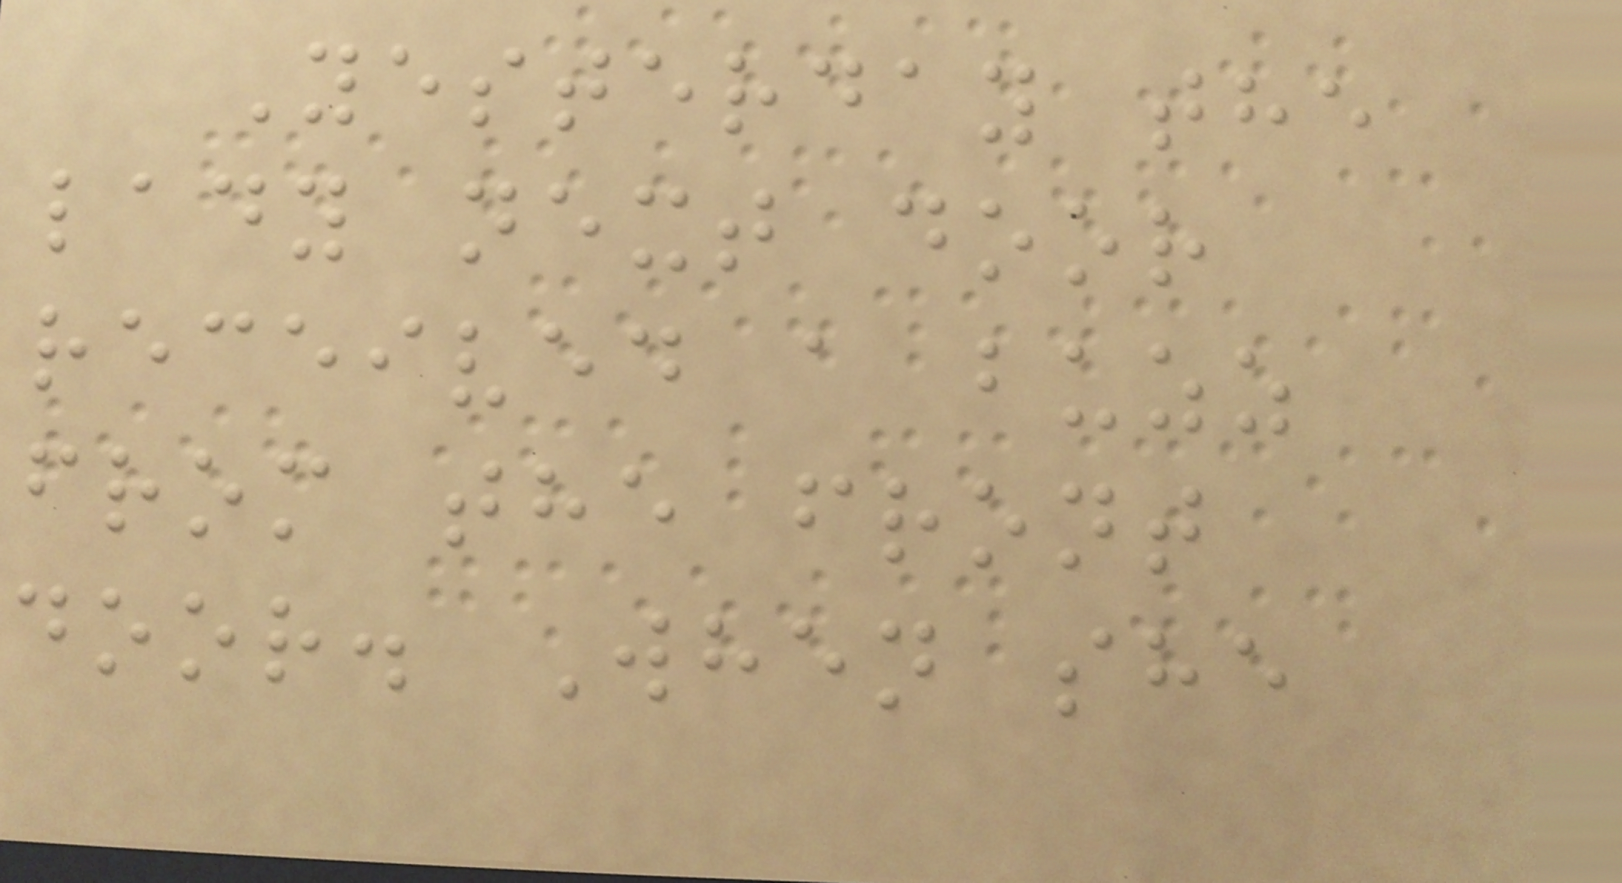Yesterday the
lady next door
received a buzz
from the front
door. When she
